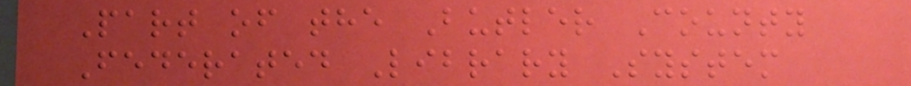Part of the Butler County
Federated Library System
